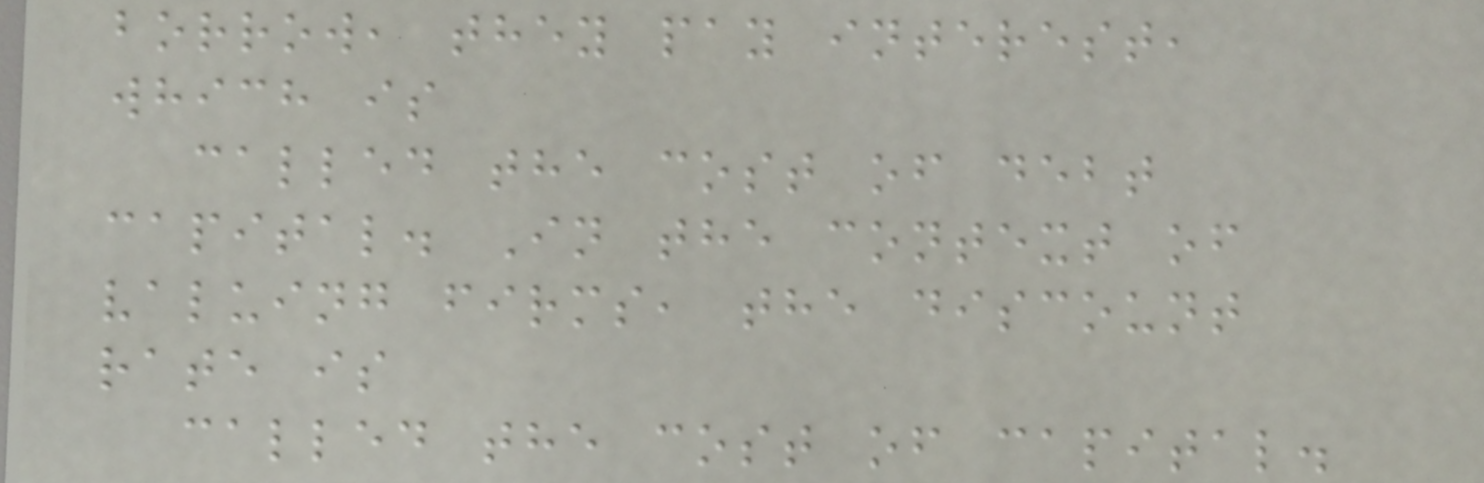borrow, they pay interest,
which is
called the cost of debt
capital. In the context of
valuing firms, the discount
rate is
called the cost of capital.
